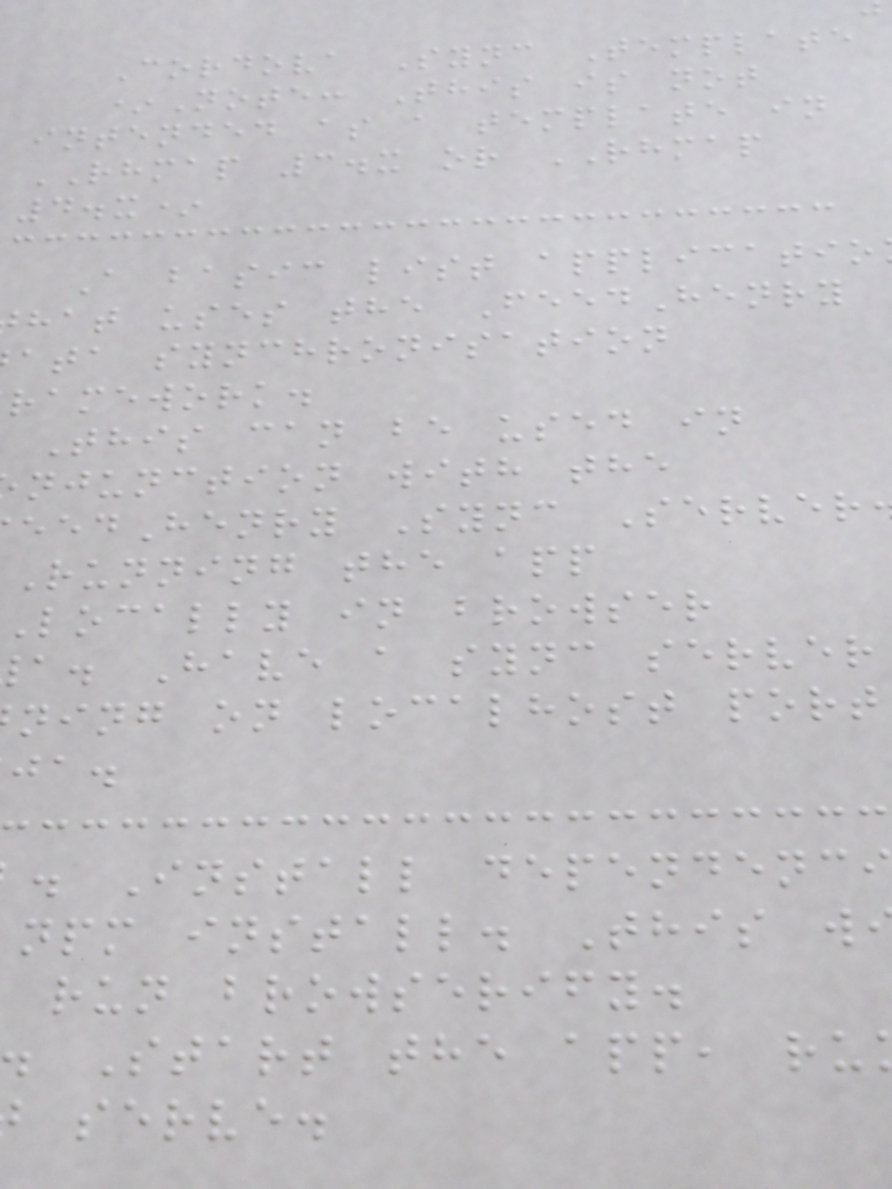Cordova Sync Template
*Note: This is not
intended as a template in
RHMAP 3.x or RHMAP
4.x*
A basic list applicatio
hat uses the FeedHenry
ata synchronisation
ramework.
This can be used in
njunction with the
eedHenry Sync Server
Running the app
locally in browser
a. Have a sync server
ning on localhost port
. Install dependenc
npm install. This w
run browserify.
Start the app, ru
serve.
